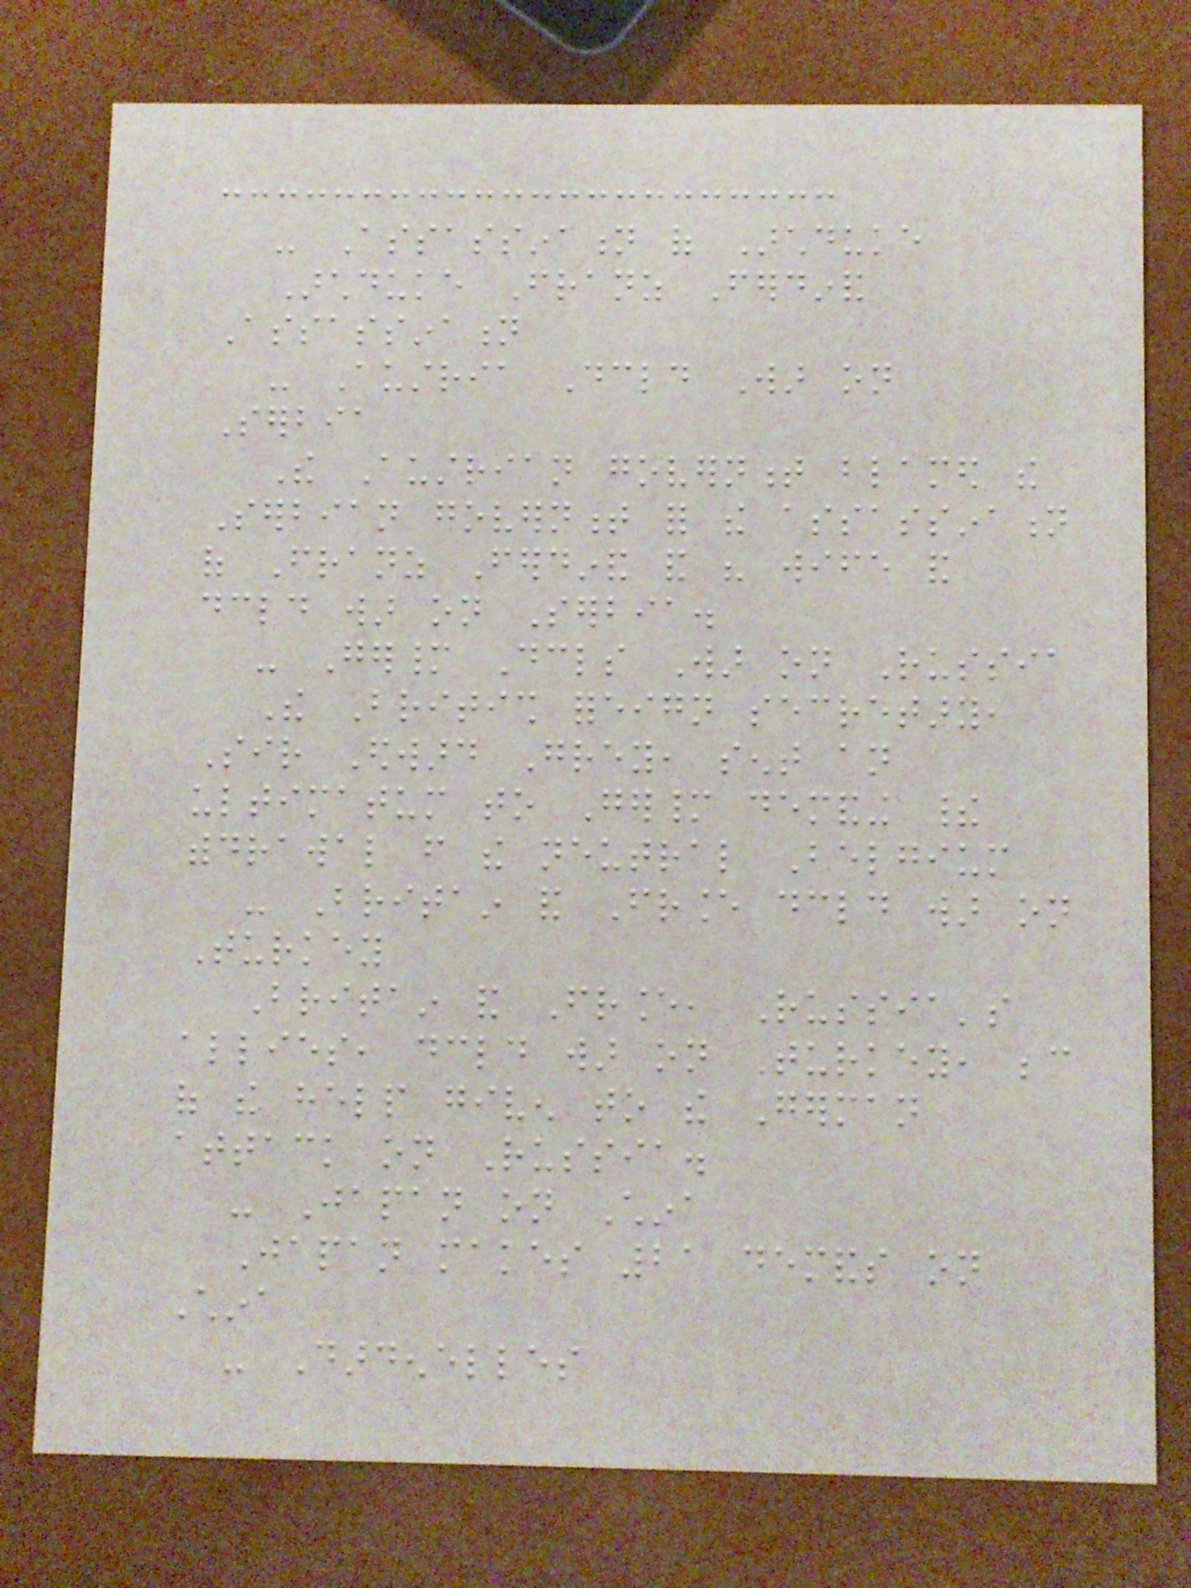- Assassination of Archduke
Archduke Franz Ferdinand
Assassination
- Austria Declared War on
Serbia
The Austrian government blamed the
Serbian government for the assassination
of Franz Ferdinand and his wife and
declared war on Serbia.
- Germany Declares War on Russia
The British foreign secretary,
Sir Edward Grey, sent an
ultimatum to Germany demanding their
withdrawal from the neutral Belgium
- Britain and France declared war on
Turkey
Britain and France, Russia's
allies, declared war on Turkey, because
of the help given to the German
attack on Russia.
- Japan on China
Japan makes 21 demands on
China
- Dardenelles
